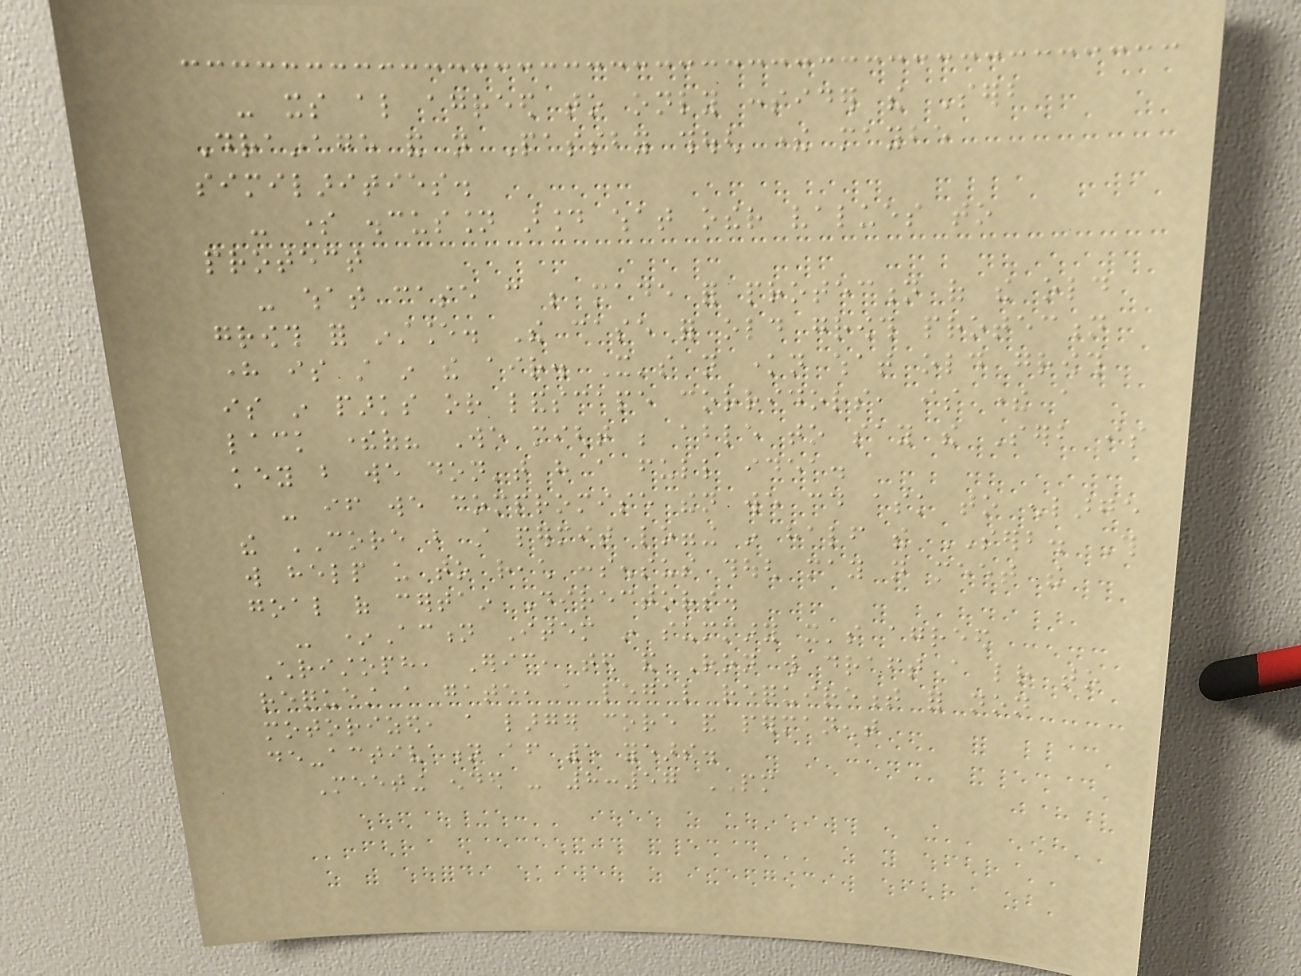- its also agreed to only consider the Serb
Drainage and not Passby though there maybe
similarities.
- some discussion around what other values to
protect
- what case can be made for protection of the old
growth for instance. The case for old growth protection
here is still in the air. It's not known what old growth
is in parks or landscape corridors, is there a
lack thereof? We might be able to say the Serb is
key but we don't have a full idea.
- if we compromise then we could ask to enlarge
the CORE but still permit logging in half the SERB. This
will help us to reach consensus though may not meet the
goal of certain Directors.
- *Action Item in summary it's agreed
Christoph, Eric, ted and Ron will draft a letter to
request a gate, a legal requirement for non
motorized, a larger core and permanent
de-activation after 5 years.
Meeting ended - 8:57 PM
